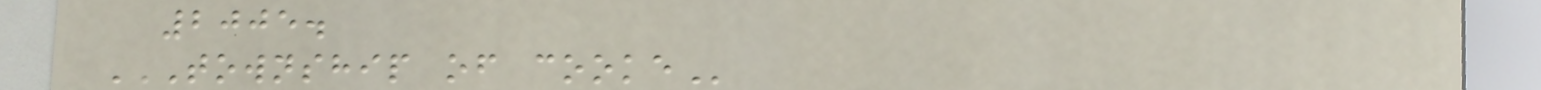2005.
TOWNSHIP OF COOKE
